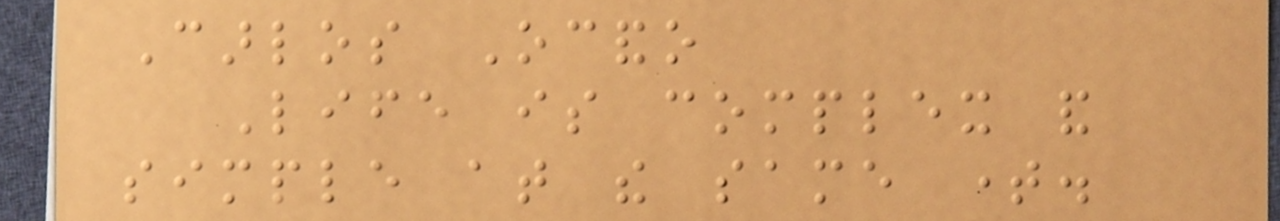Carlos Ocando
Life is complex and
simple at the same time.
